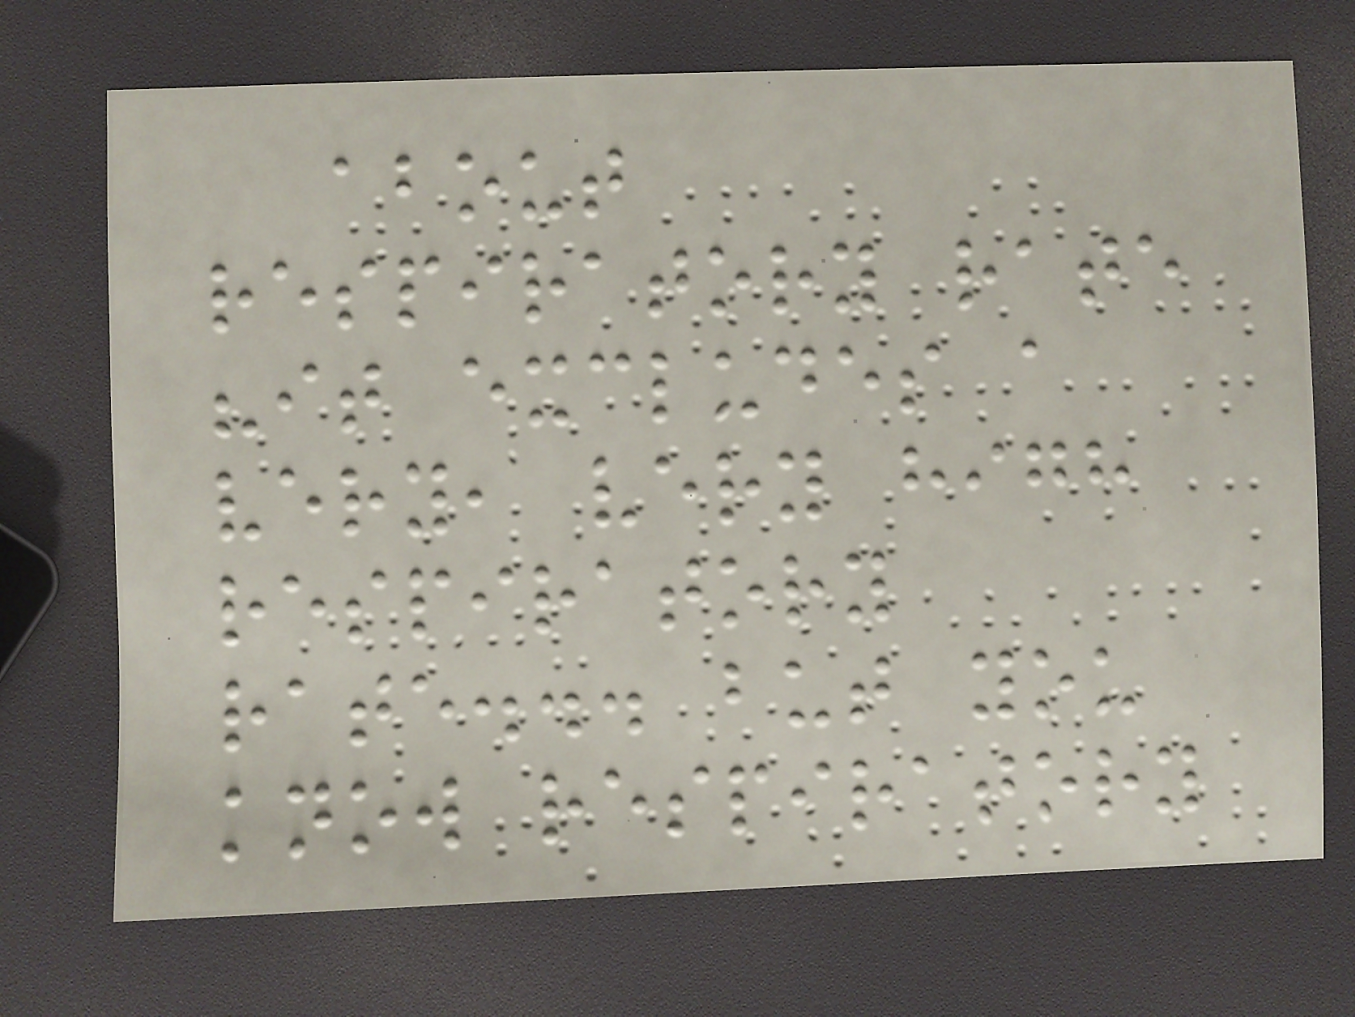about
respiratory rate
"it excludes a
very, very high
respiratory
rate... but you
know respiratory
